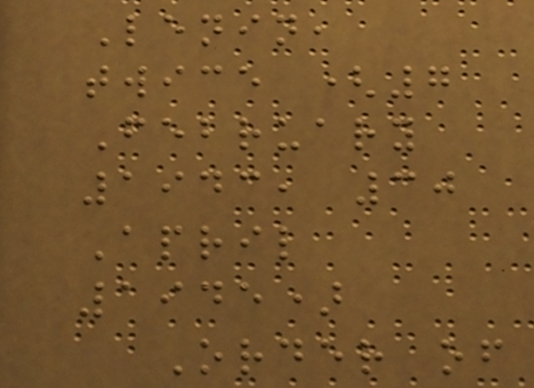Lenin,
twice (7
February
1943, 30
April
1945)
Order of
